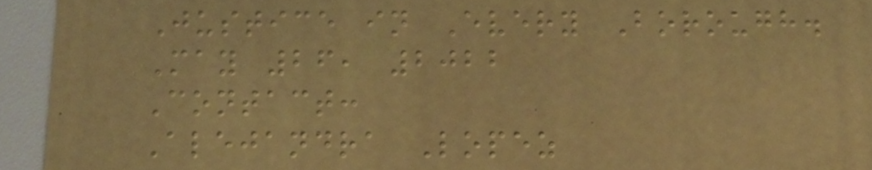Justice in Every Borough.
May 26, 2022
Contact:
Alejandra Lopez
